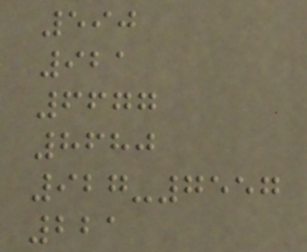590
921
6677
8680
927-7557
221
